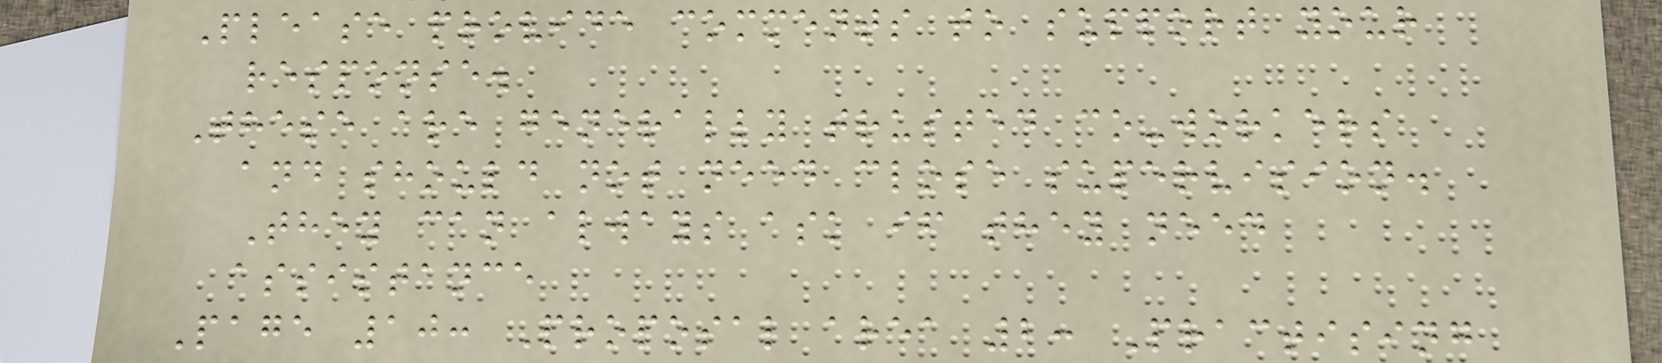Please provide comments to support your
response.
These are generally trusted co-workers
and should not need close supervision.
They can always ask if they need
assistance
Page 10: Proposal area 2: Practising
